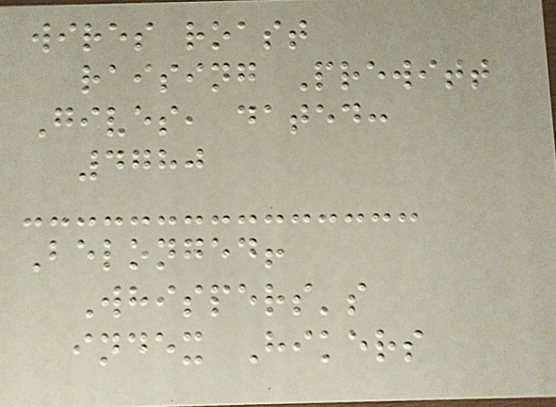wires roast
raising Prewitt
Gives, dated:
4780
Belonged!
Whispers's
index Hikers
